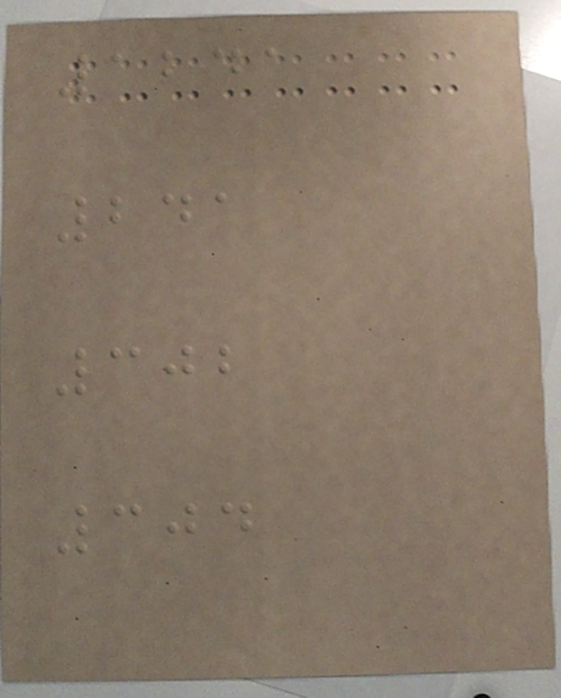1241
241
302
304
